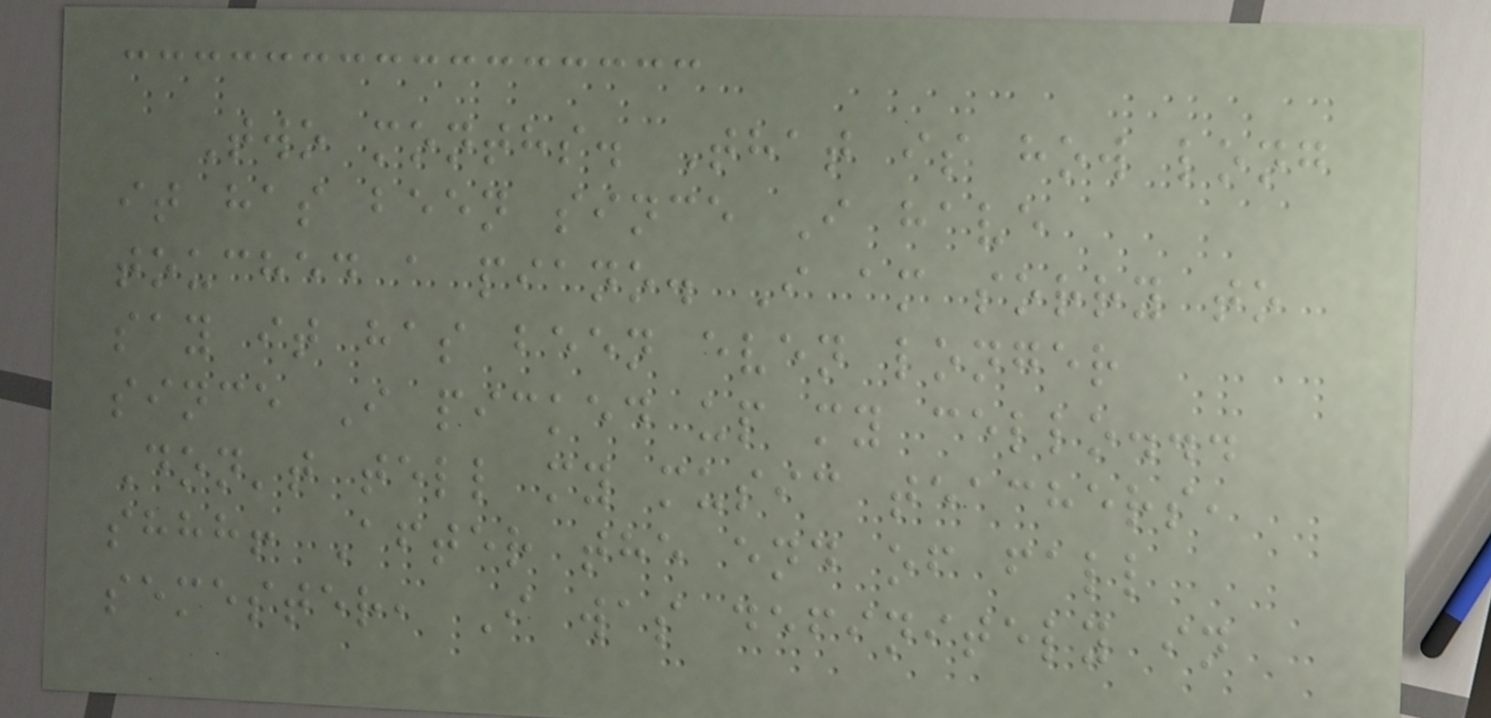Two months. That is how long
it has been since I have
touched a piano. I am sorry to
say it has been even longer
since I picked up my cello...
Don't tell my music teachers,
shhh! After the end of fall
semester, I was definitely in
